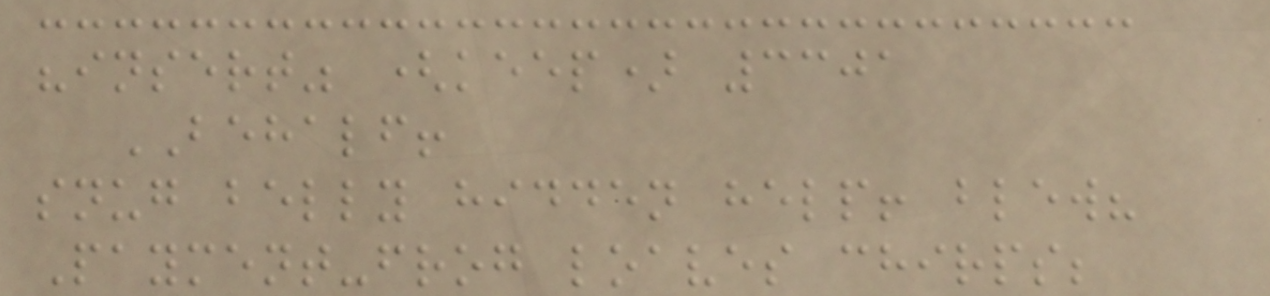"insert" (keep) 3301
BEHALF!
snug belly hidden help! blew?
Payment-frog loaves chirps;
